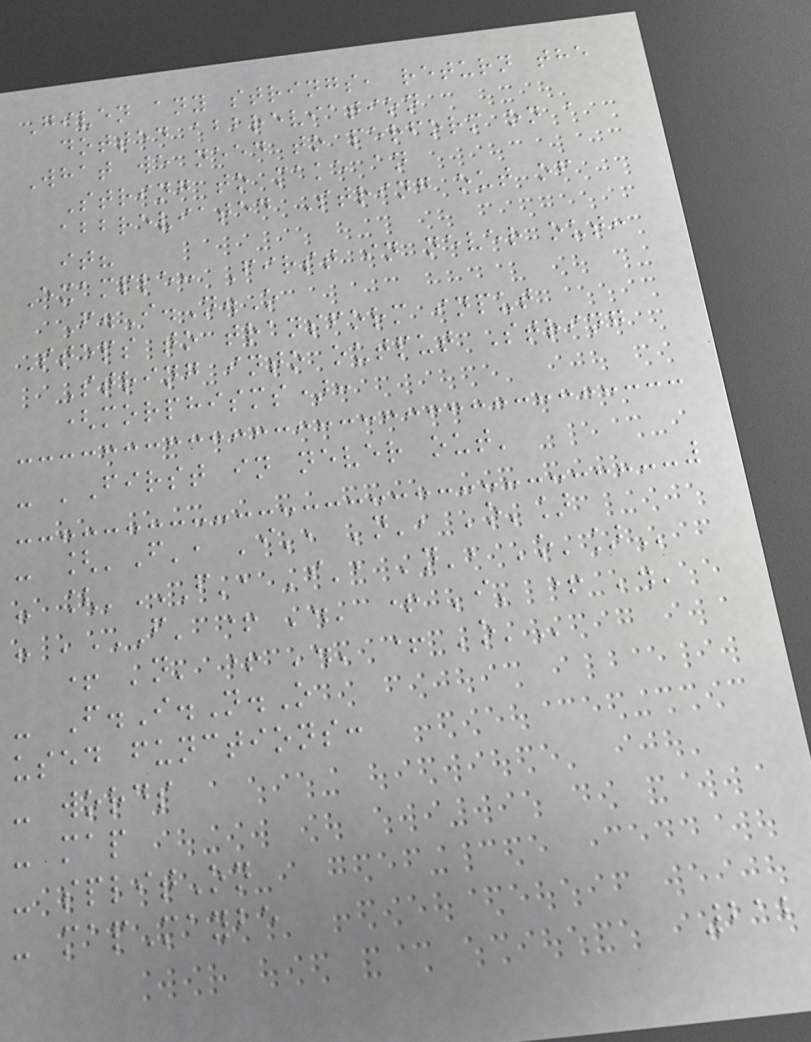Given any strings, return the
dotted abbreviation
What we need to perform on a
String to make an
abbreviated String out of
it?
Example: First in never out:
F.I.N.O
Steps to transform input
String into output String
(morphisms):
- 'First in never out'
- ['F', 'i', 'n', 'o']
- ['F', 'I', 'N', 'O']
- 'F' + '.' + 'I' + '.'
+ 'N' + '.' + 'O'
- F.I.N.O
used functions:
- words
- map
- splitOn
- mapMaybe
212
